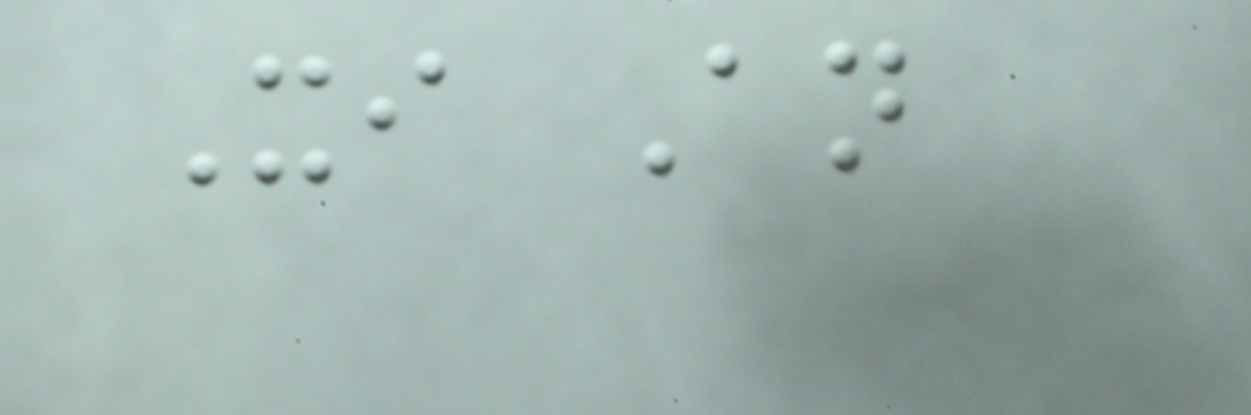Xi An
